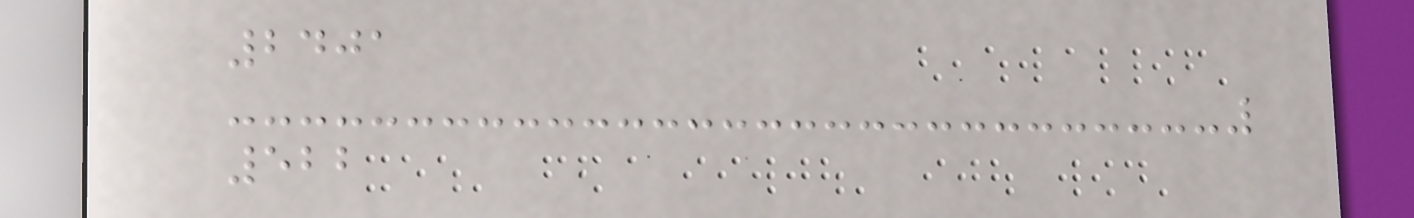2401
522
